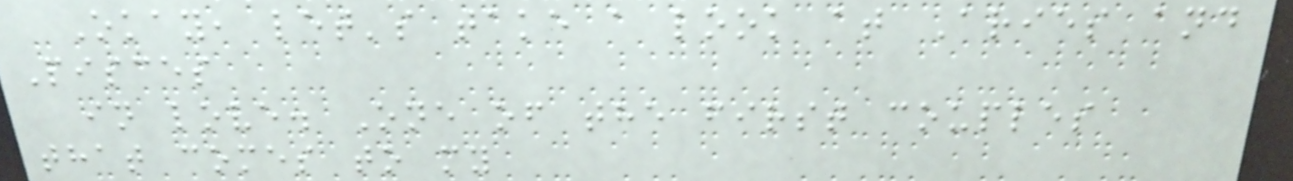Okay, let's take a look at Aries and
Pisces
in love. One of the first couples
that comes to my
